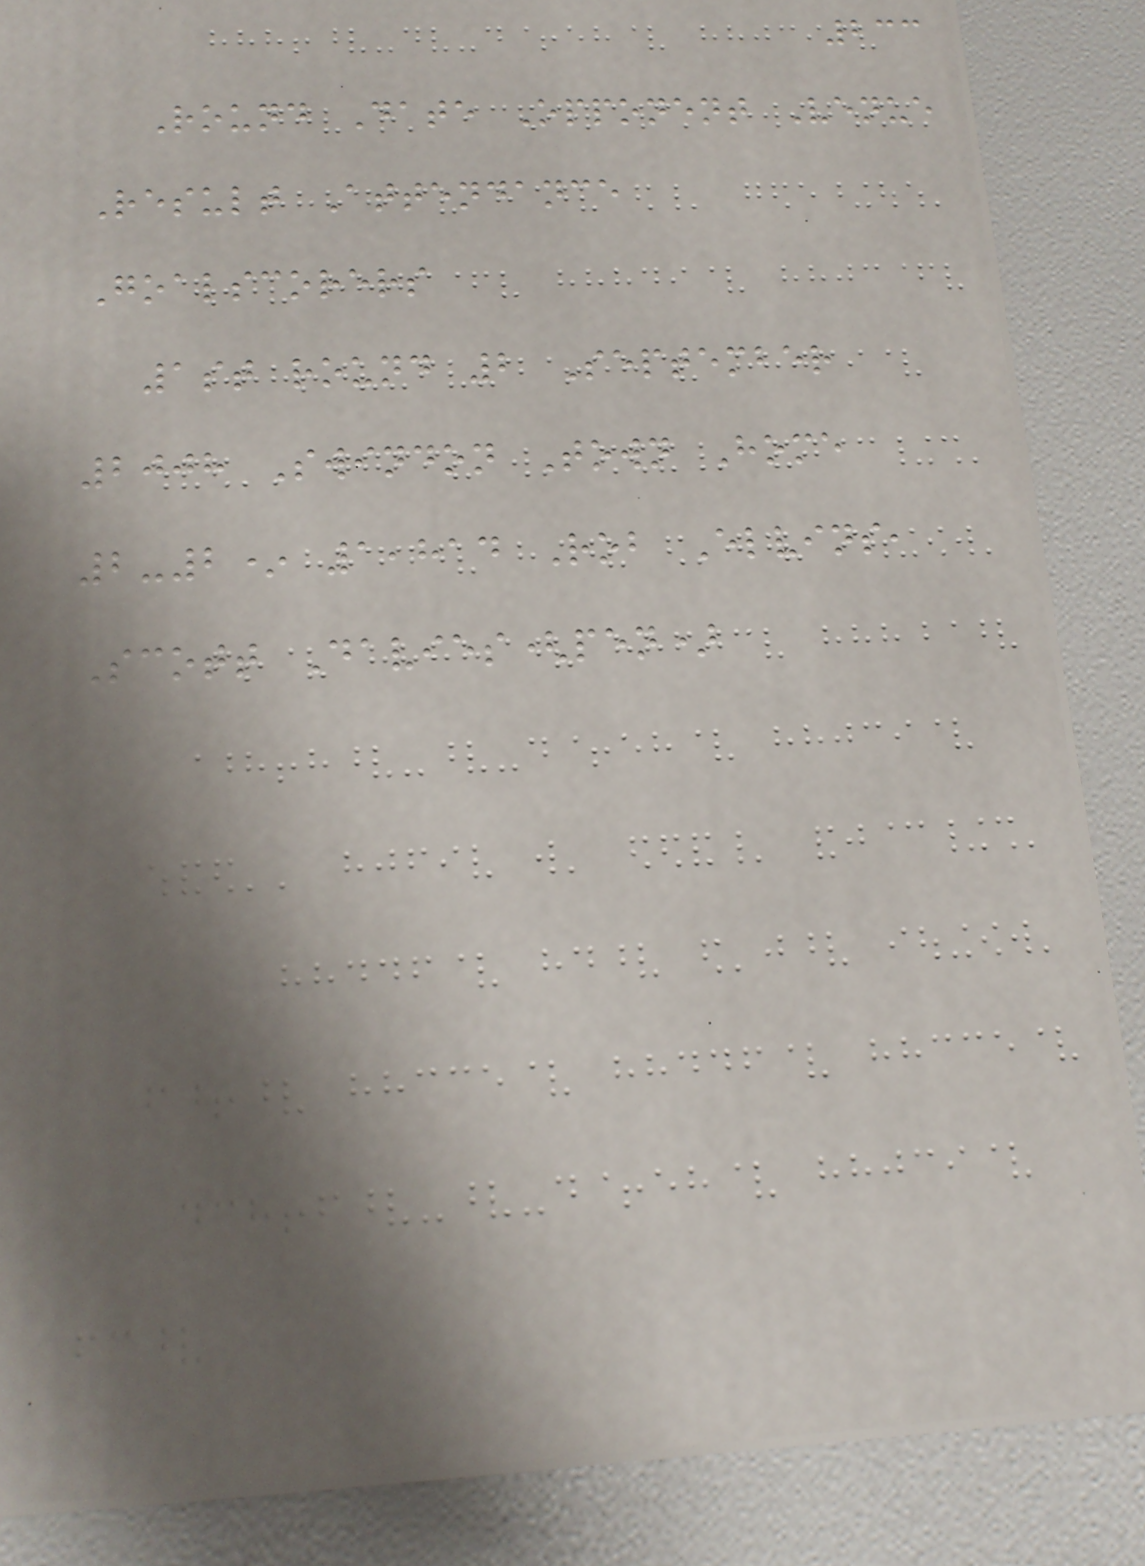233
Round Date Opponent Venue
Result Attendance
Goalscorers
1st round 2 September
2008 Swindon Town Home
2-2* 1,814 Rob Elvins,
Scott Davies(pen)
